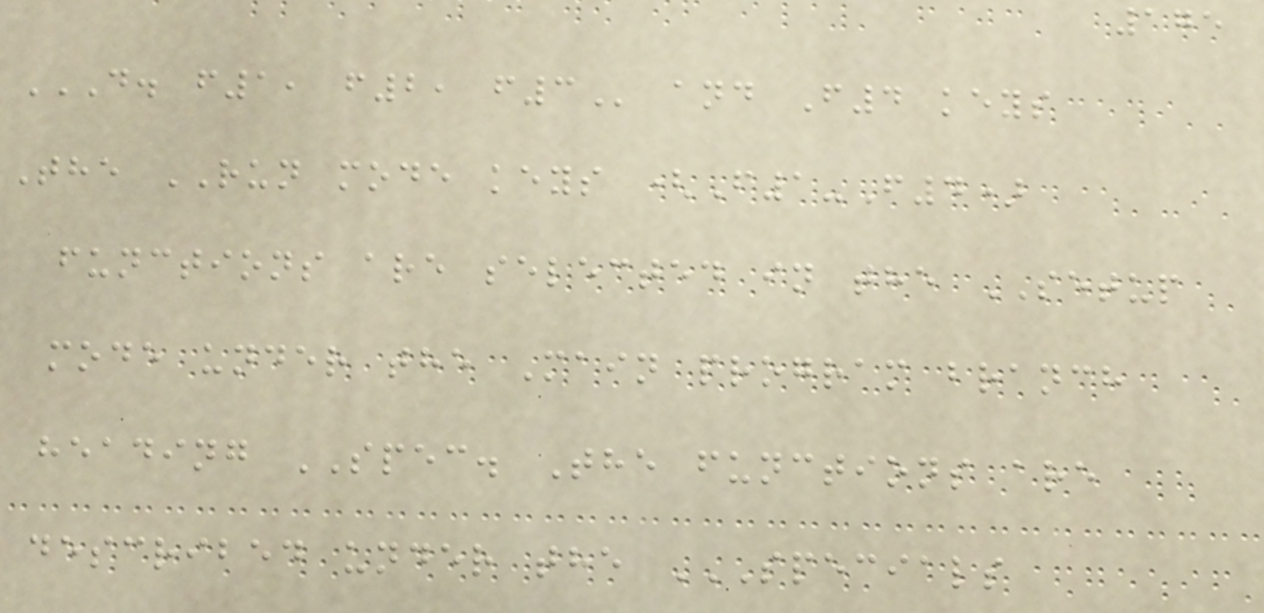175
D. F1, F2, F3 and F4 keys
The RUN mode keys (F1-F4)
functions are selected in the SETUP
mode under the Main program branch
heading SPEC. The functions are
described under the SPECIALS
